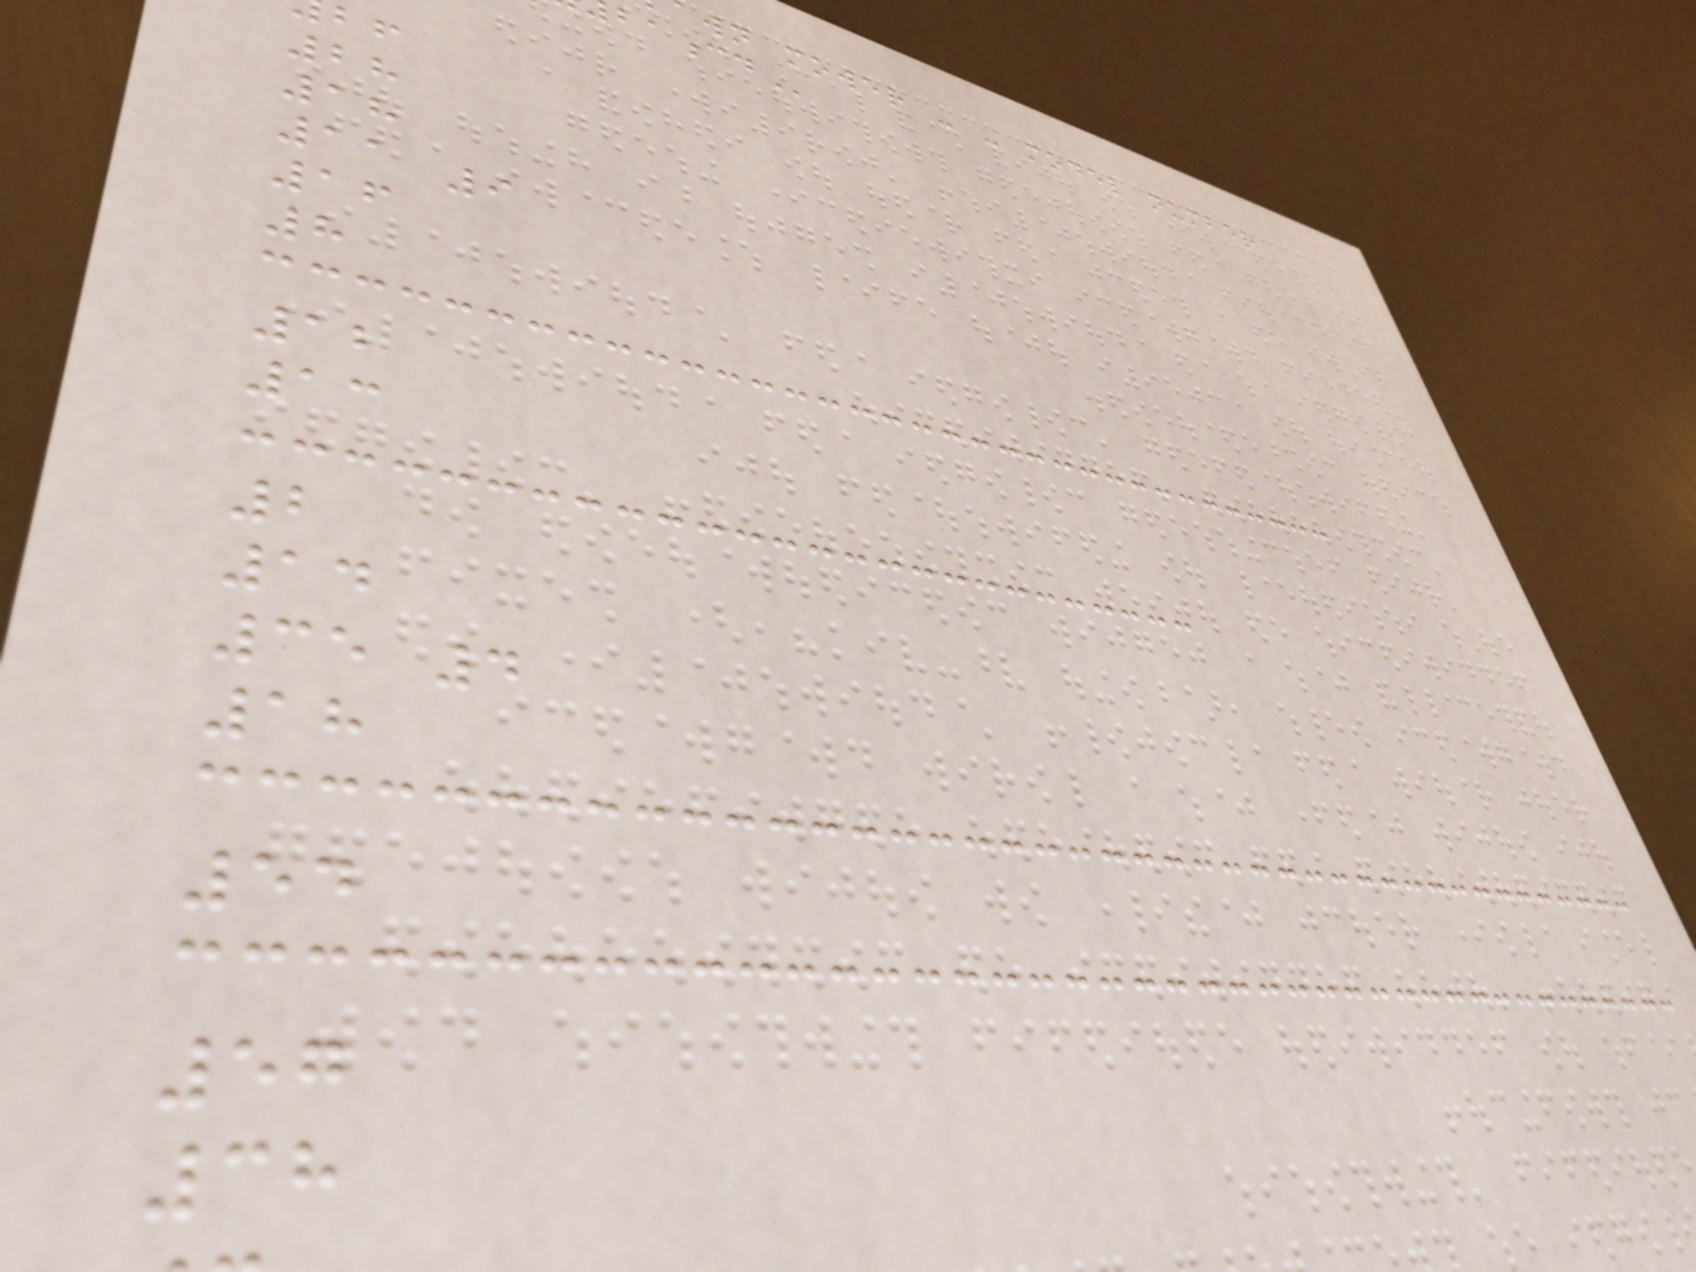wn mower - - model number
28
18
11 9
16
8
12
13
2
14
35 4
18
54
57
38
